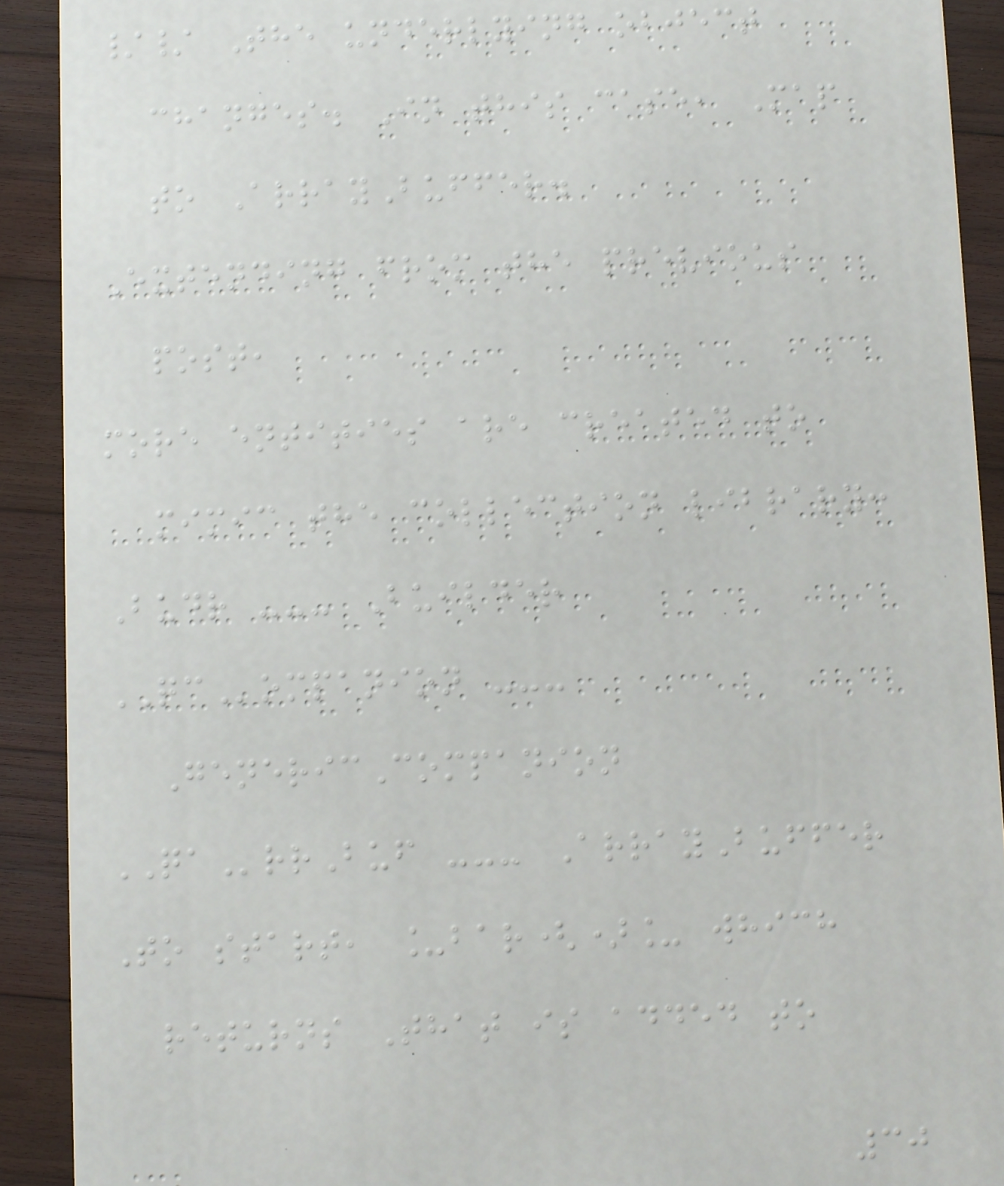// The underlying object
changes. In this case, Map
to ArrayBuffer.
Extending from the previous
post,
more entities are created to
mimic the collection library:
Budr --- Builder
QCompanion ---
GenericCompanion
QArrBuf --- ArrayBuffer
To start, _bar()_ which
returns That is added to
30
